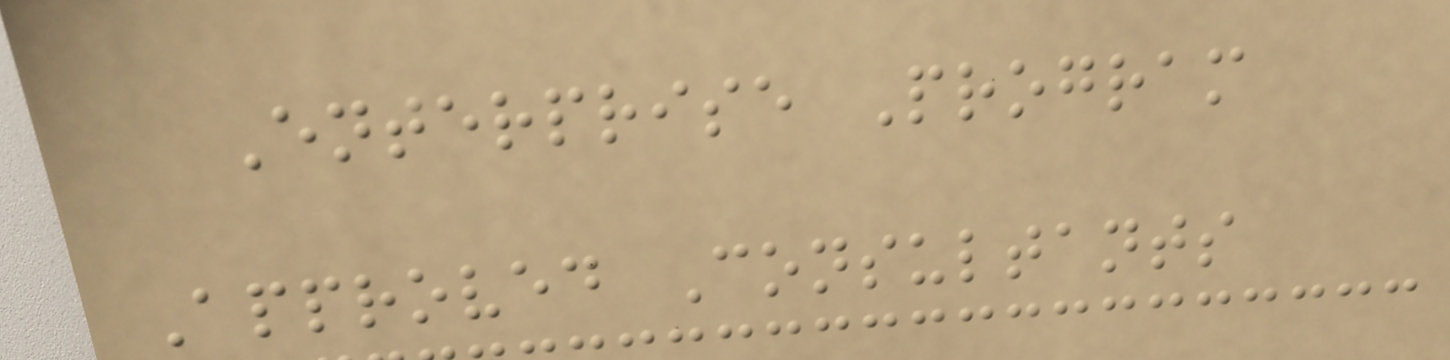Enterprise Program
Approved Consultants
